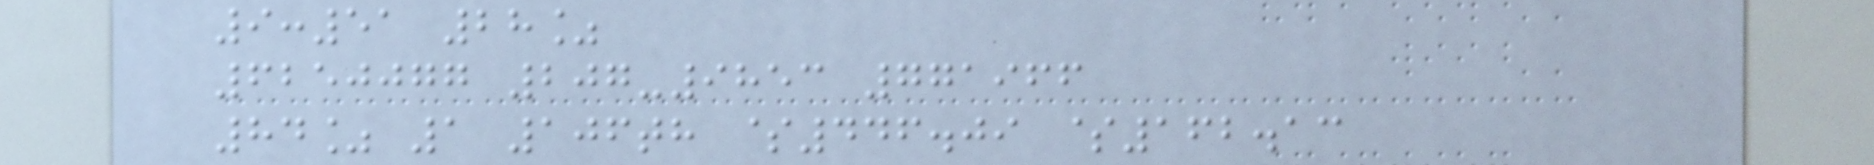9:51 28%
6250077 207-9853 771966
84% 1 106th $446.09 $162.13
